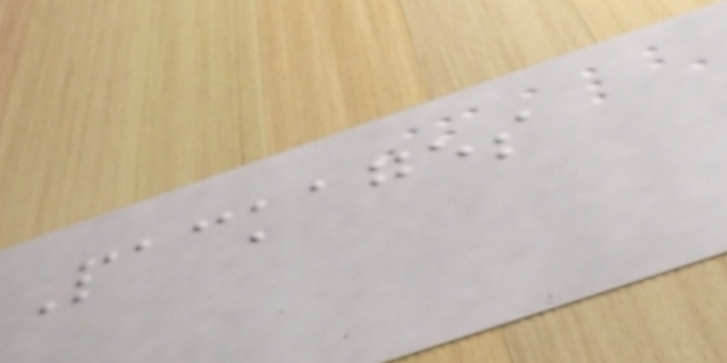Packages
